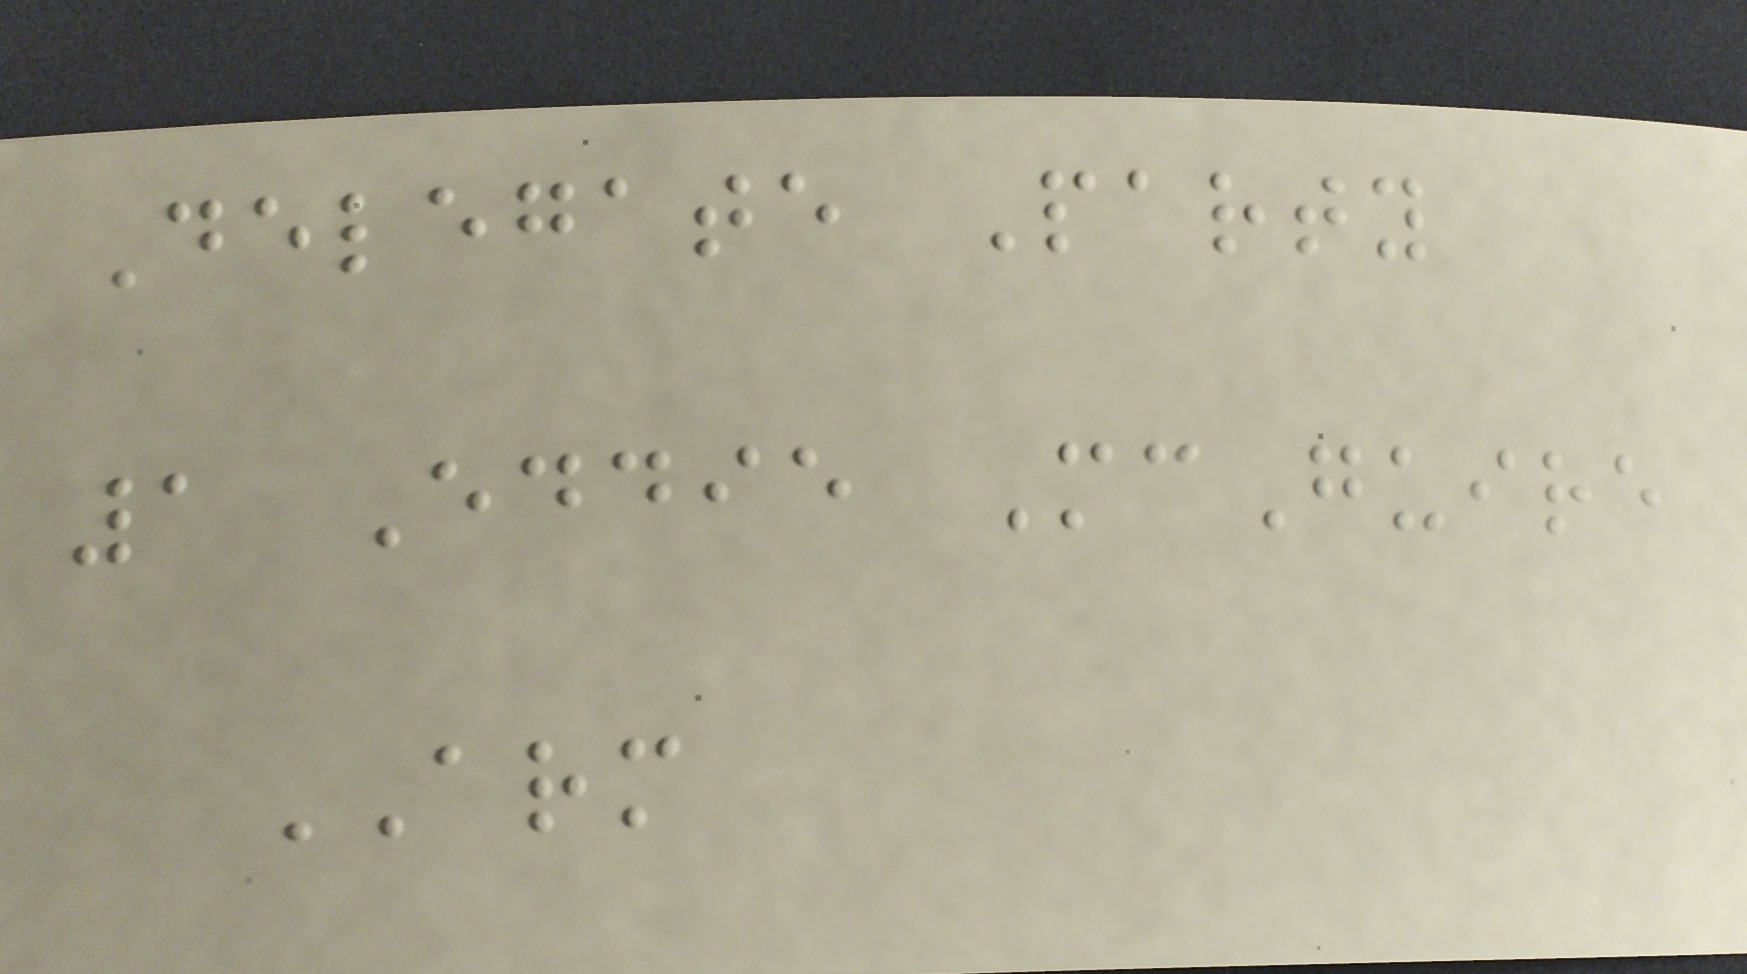Delegate Party
1 Eddie McGuire
ARM
